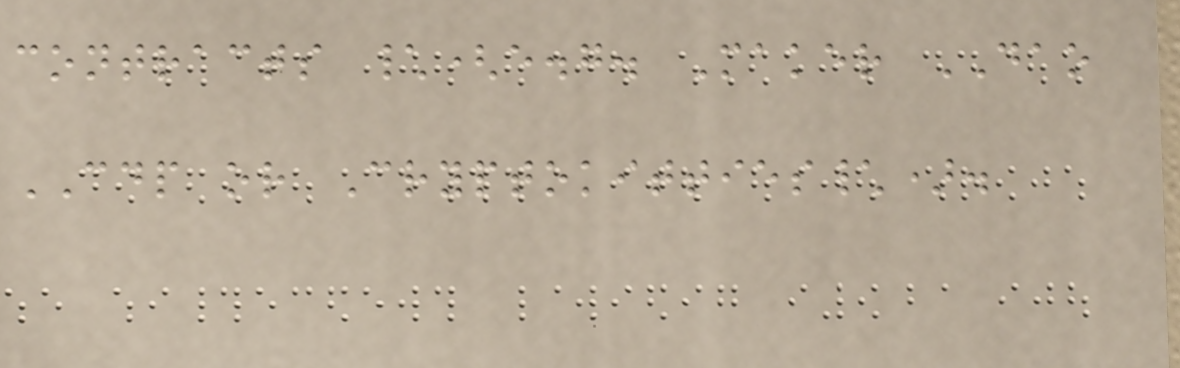contracts \(e.g. Maker DAO
CDP or Cryptokitties\).
